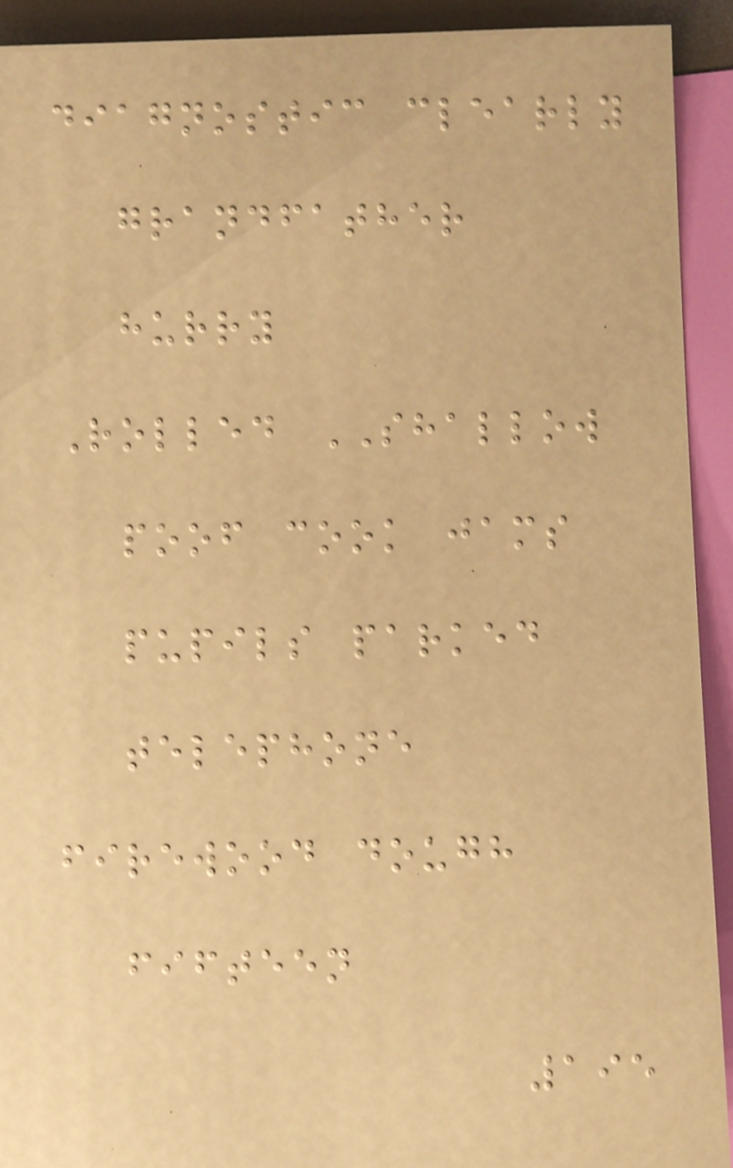diagnostic clearly
grandfather
hurry
Rolled SHALLOW
poof cook jams
pupils parked
telephone
firewood dough
fifteen
195
